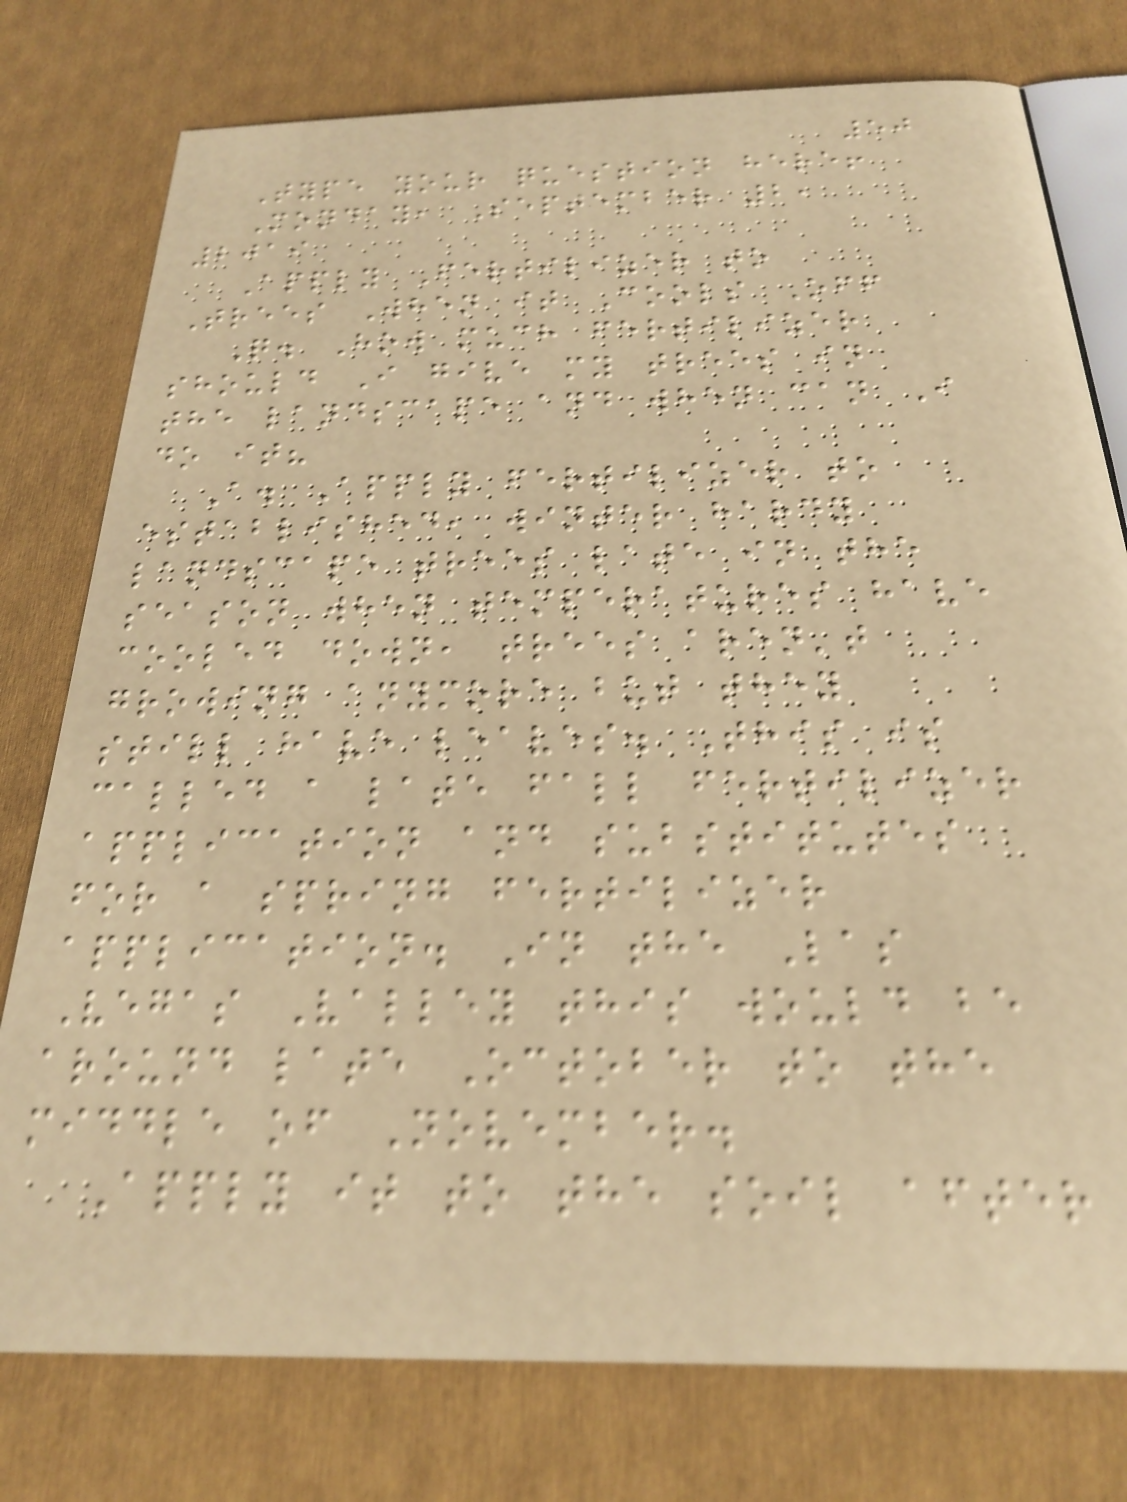50
Type your question here!
Monday, September 2,
2019
Apply Fertilizer to
Trees When it Cools Off
Q. How much fertilizer
should I give my trees in
the landscape and when can I
do it?
A. Apply fertilizer to
established, winter hardy
landscape trees late in the
season when temperatures have
cooled down, trees aren't
growing anymore but they
still have leaves. This is
called a late fall fertilizer
application and substitutes
for a spring fertilizer
application. In the Las
Vegas Valley this would be
around late October to the
middle of November.
Apply it to the soil after
